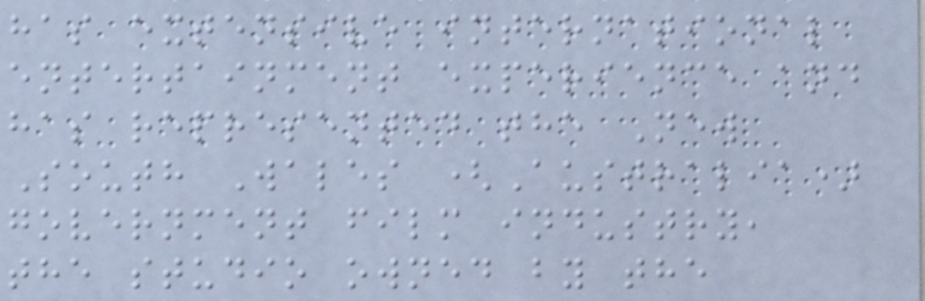has extensive international
entertainment experience and
has represented the New
South Wales (Australia)
government film industry,
the studio owned by the
